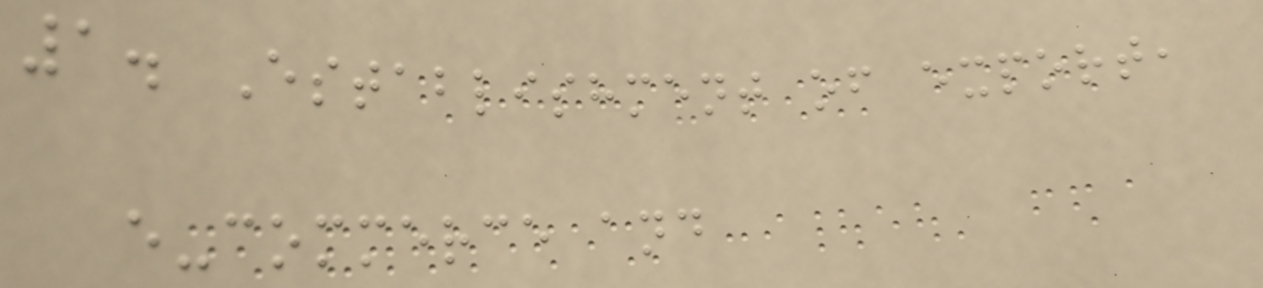1. Establishment of export,
e-commerce and
